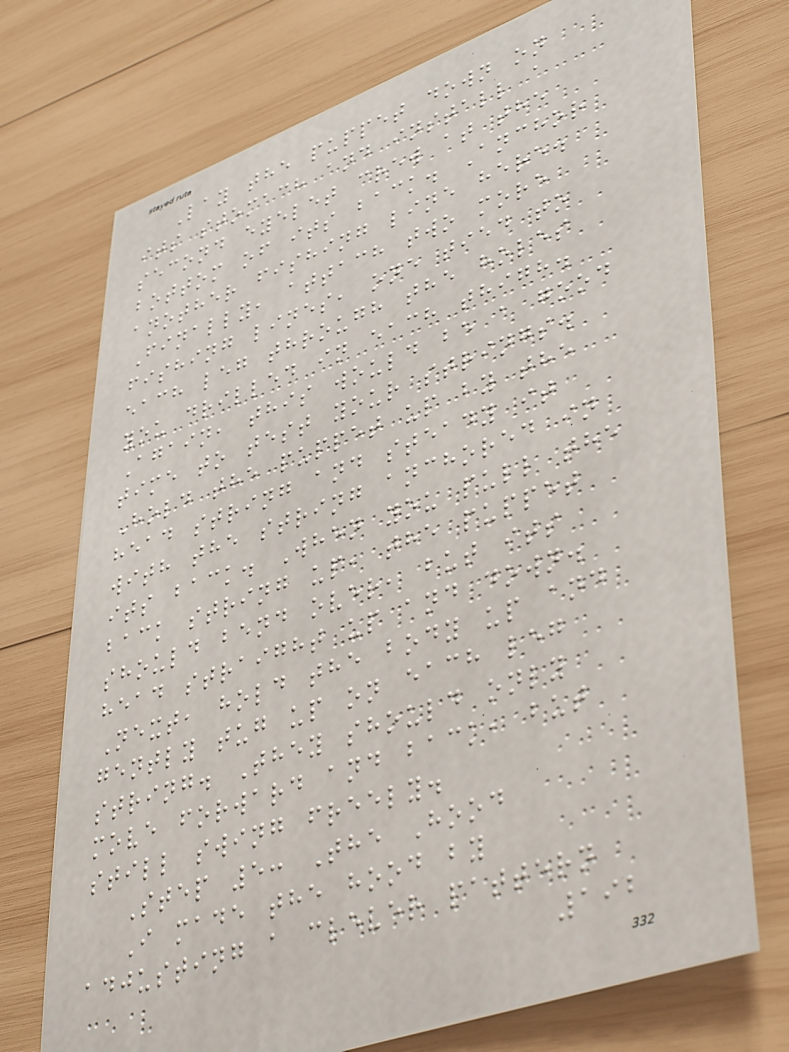Lay the puppet down on
its stomach and install a
second eyelet crew at the
bottom of its back. Anchor
another fishing line here.
Finally, attach two more
fishing lines, one tied to
each leg through the holes
you drilled in each thigh.
Again, this would be a good
time to test your strings.
Hold the puppet up by the
head string and steady it
with the string anchored in
its back. When you pull the
back string up, the puppet
should bend over, but its
head straight up and down.
Next, hold the body up and
gently tug up on each leg
string. They should only
move forward and back, but
still swing freely.
Step 5: The Hood
I made the hood by
adjusting a clever pattern
192
